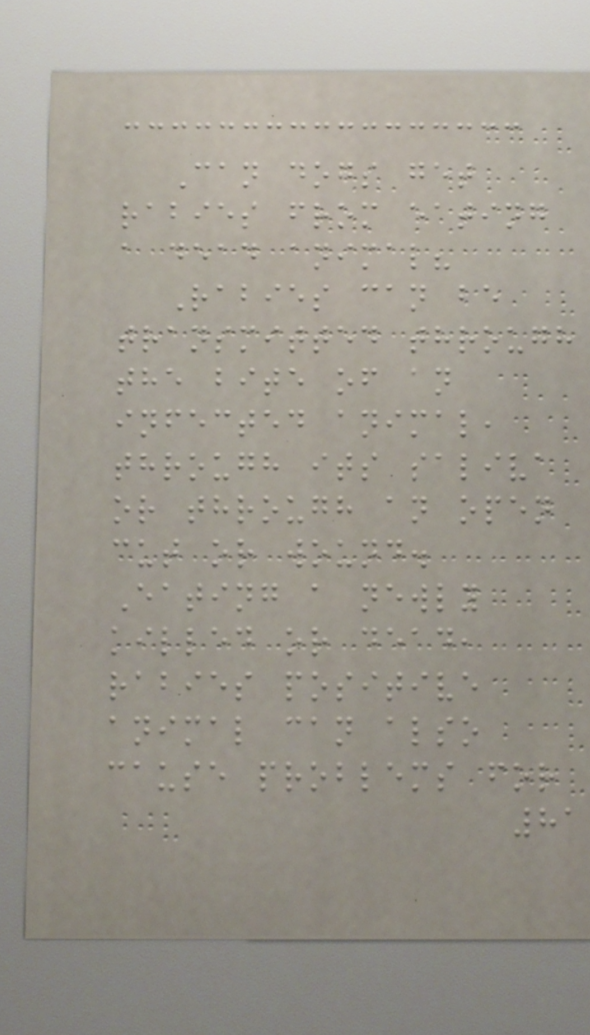Can dogs get
rabies from eating
a dead animal?
Rabies can be
transmitted through
the bite of an
infected animal,
through its saliva
or through an open
cut or wound.
Eating a newly
killed or dead,
rabies positive
animal can also
cause problems for
81
